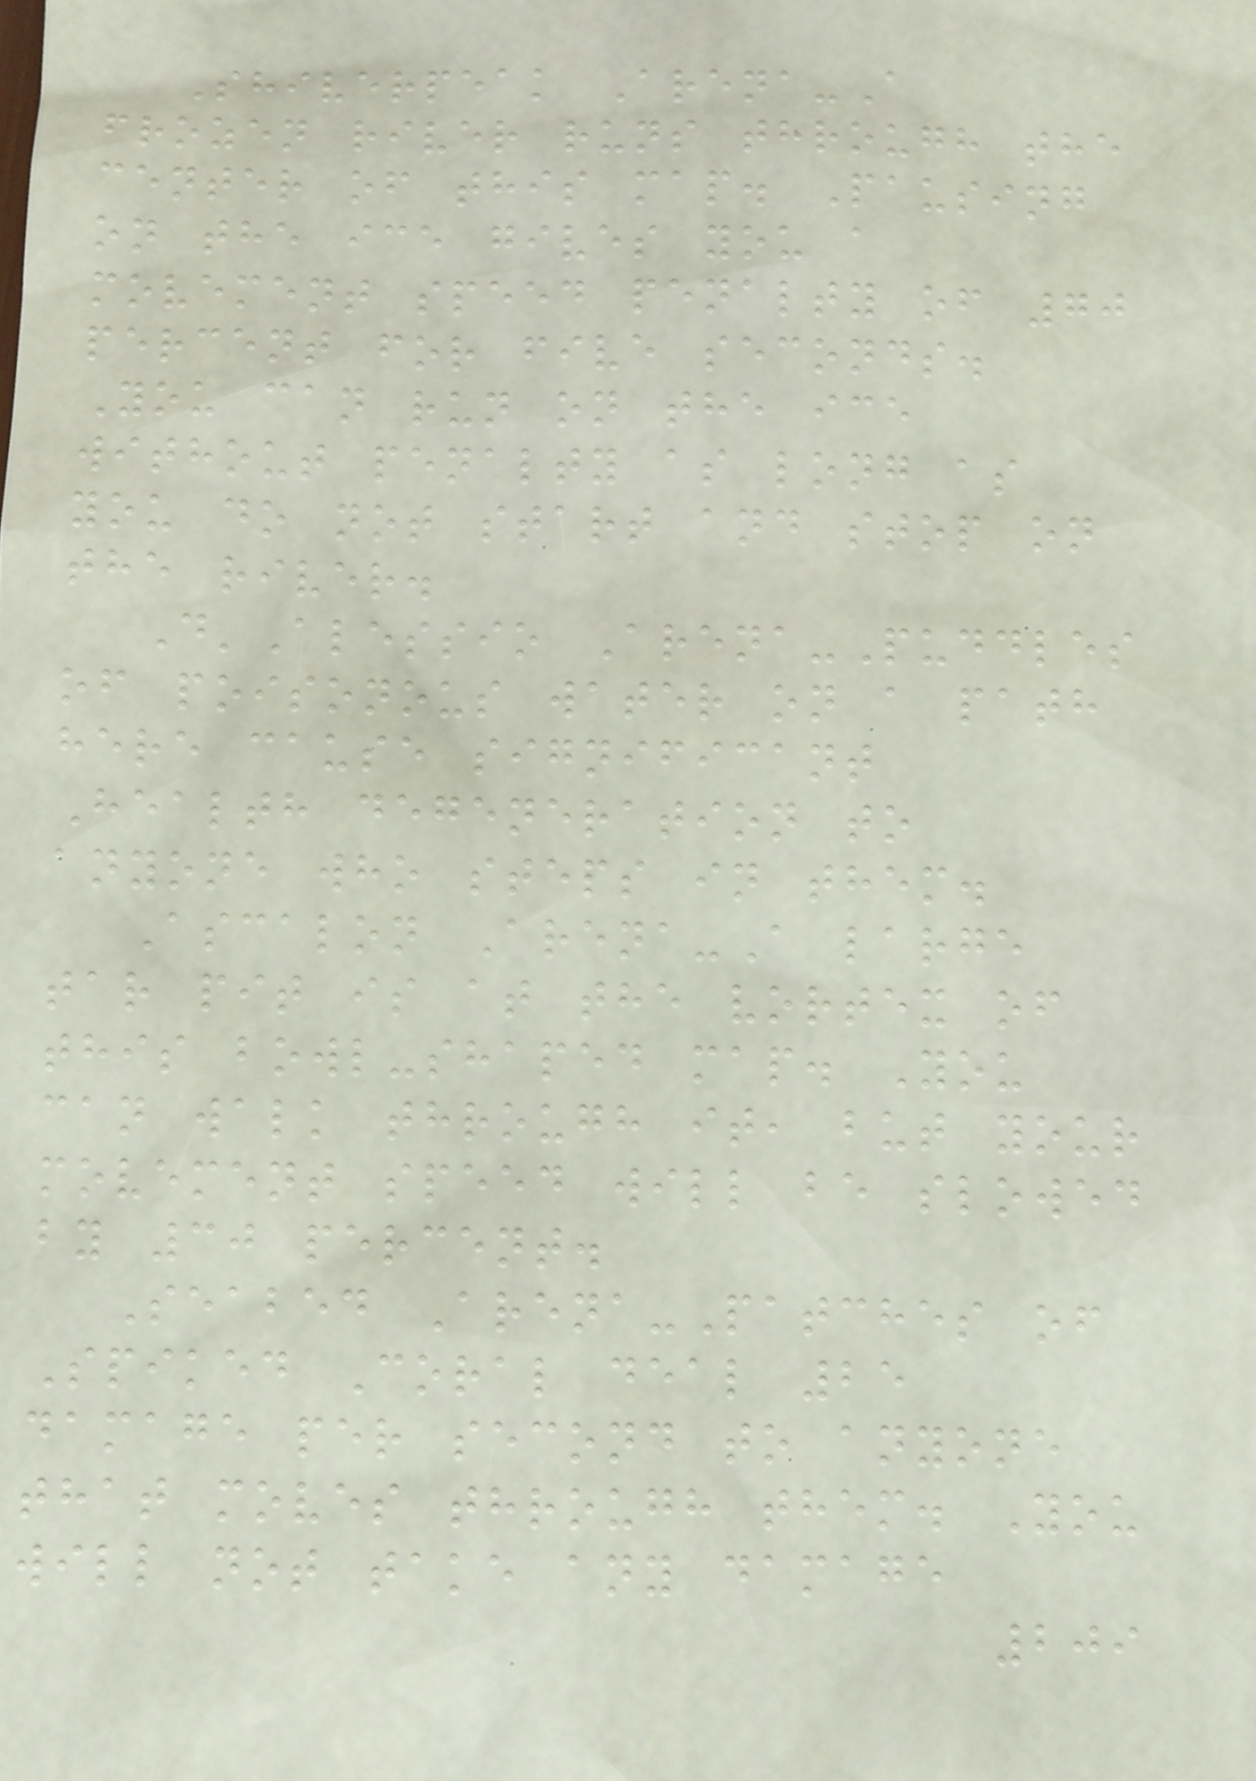Shiverpeak Arena-A
frozen river runs through the
center of this map. Pausing
on the ice gives you a
movement speed penalty of 70
percent for five seconds.
You can run on the ice
without penalty as long as
you do not start and stop on
the river.
D'Alessio Arena-Puddles
of poisonous water on a path
here cause significant
Health degeneration to
anyone who steps in them.
Ascalon Arena-A large
tar pit is at the vortex of
this bowl-shaped map. You
can walk through it, but your
movement speed will be slowed
by 30 percent.
Seabed Arena-Patches of
Spiked Coral deal 25
damage per second to anyone
that moves through them. You
will not take any damage
209
